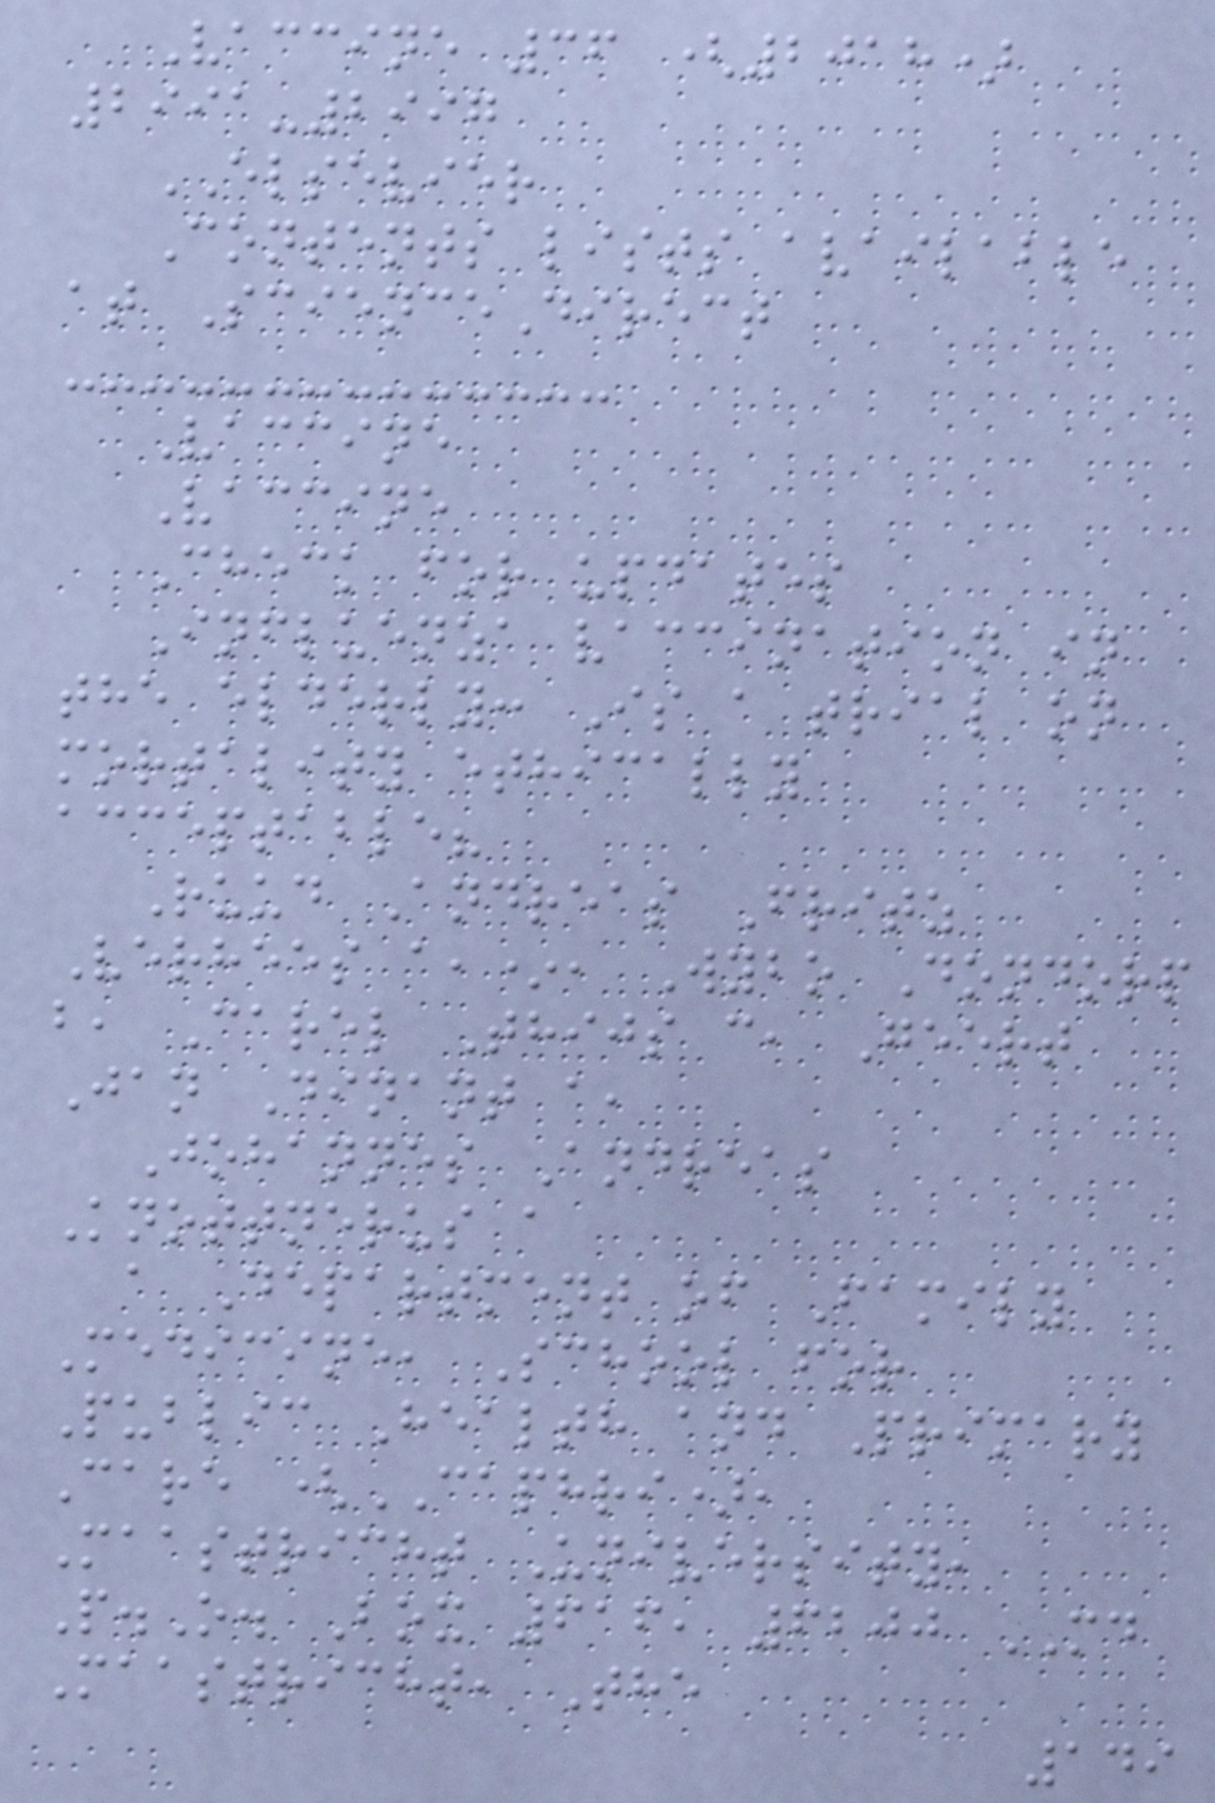Vaccine 36 (2018)
2991-2997
ELSEVIER
Contents lists available
at ScienceDirect
Vaccine
Vaccine
Check for updates
Influenza vaccination in
the elderly: Is a trial on
mortality ethically
acceptable?
Ruud Andreas Fritz
Verhees a,*, Wybo Dondorp
b, Carel Thijs c, Geert
Jan Dinant a,
Johannes Andreas
Knottnerus a
a Department of Family
Medicine, School for
Public Health and Primary
Care (CAPHRI),
Maastricht University,
P.O. Box 616, 6200 MD
Maastricht, The
149
